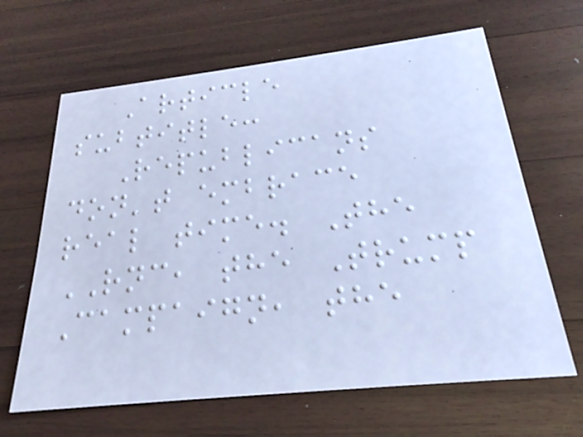Article
subtitle:
Republicans
don't embrace
real time. The
RNC, the Trump
Campaign, the
